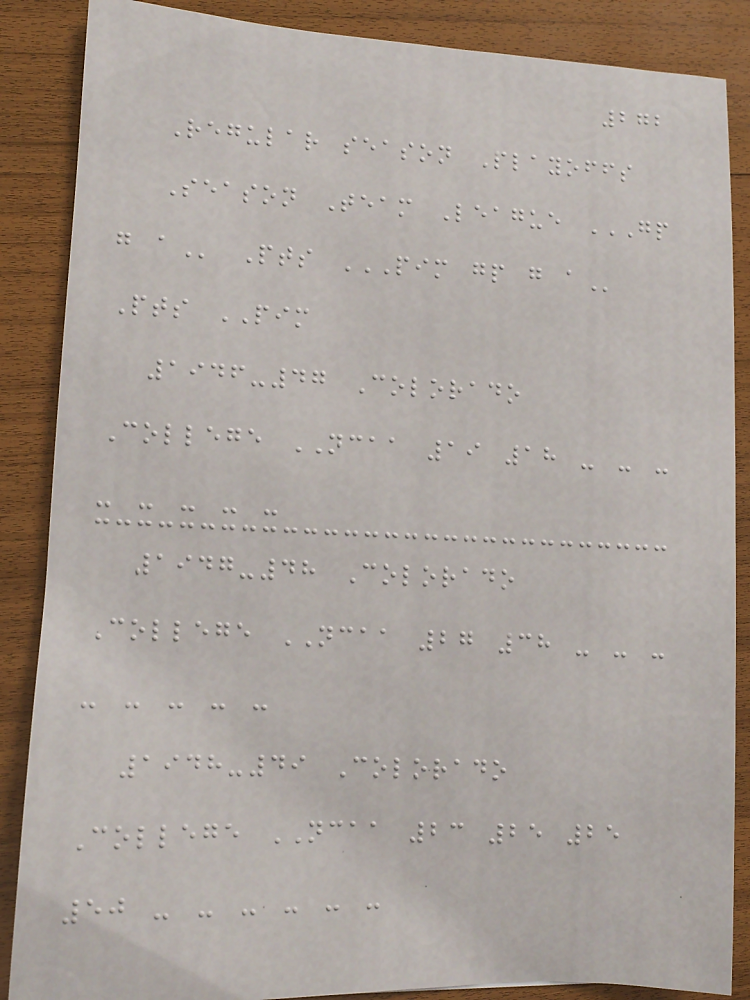272
Regular season Playoffs
Season Team League GP
G A Pts PIM GP G A
Pts PIM
1946-47 Colorado
College NCAA 19 18 - - -
- - - - -
1947-48 Colorado
College NCAA 27 38 - - -
- - - - -
1948-49 Colorado
College NCAA 23 25 25
50 - - - - - -
